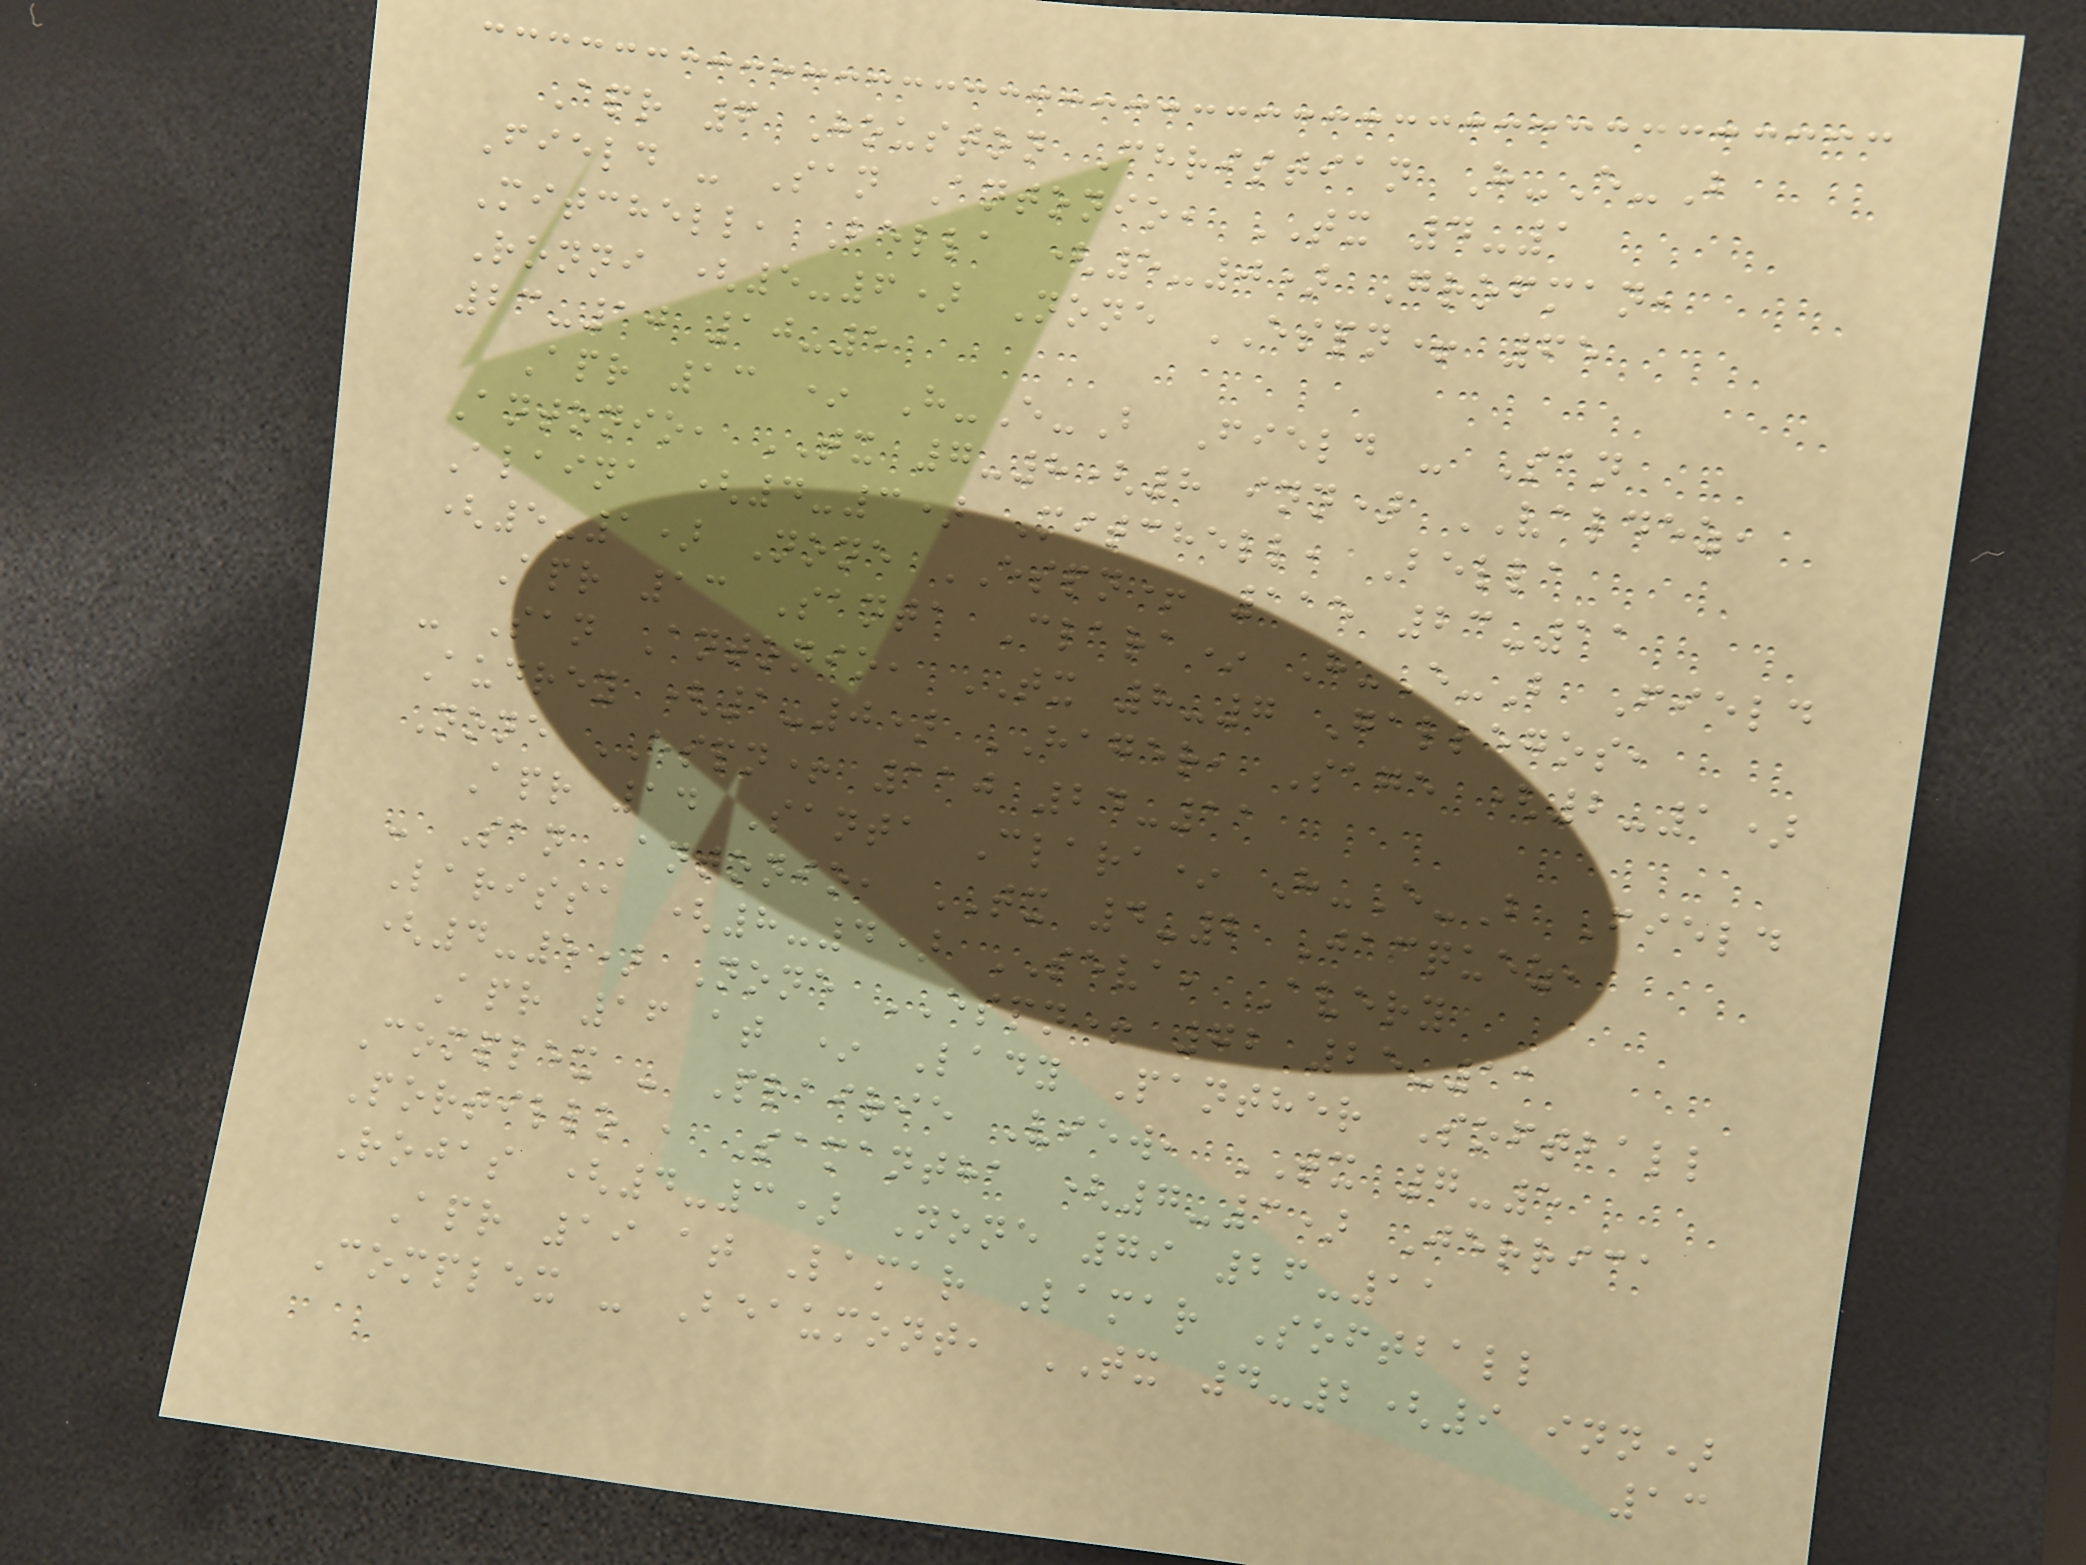Apr 6 Houston Christian H-E-B
Field - San Antonio, TX 4-1
Mitchell, Bella (5-0) Grofman,
Ronni (5-6) None ESPN+ 65
23-10 10-5
Apr 13 * H-E-B Field - San
Antonio, TX 7-8(8 inn) VALDEZ,
Alaina (4-3) Mitchell, Bella
(5-1) None ESPN+ 115 23-11
Apr 13 Santa Clara* H-E-B Field
- San Antonio, TX 8-7 Gallegos,
Audrey (1-0) HAGER, Sage (2-1)
None ESPN+ 110 24-11
Apr 14 Santa Clara* H-E-B Field
- San Antonio, TX 4-2 Jacquez,
Larissa (8-4) SEVA, Avery
(4-5) None ESPN+ 72 25-11
Apr 16 at * Lady Panther Softball
Complex - Prairie View, TX 7-5
Portillo , Samantha (7-3) Jerrica
Rojas (4-3) None 79 26-11
Apr 19 at Lamar Lamar Softball
Complex - Beaumont, TX 4-2(9 inn)
13
